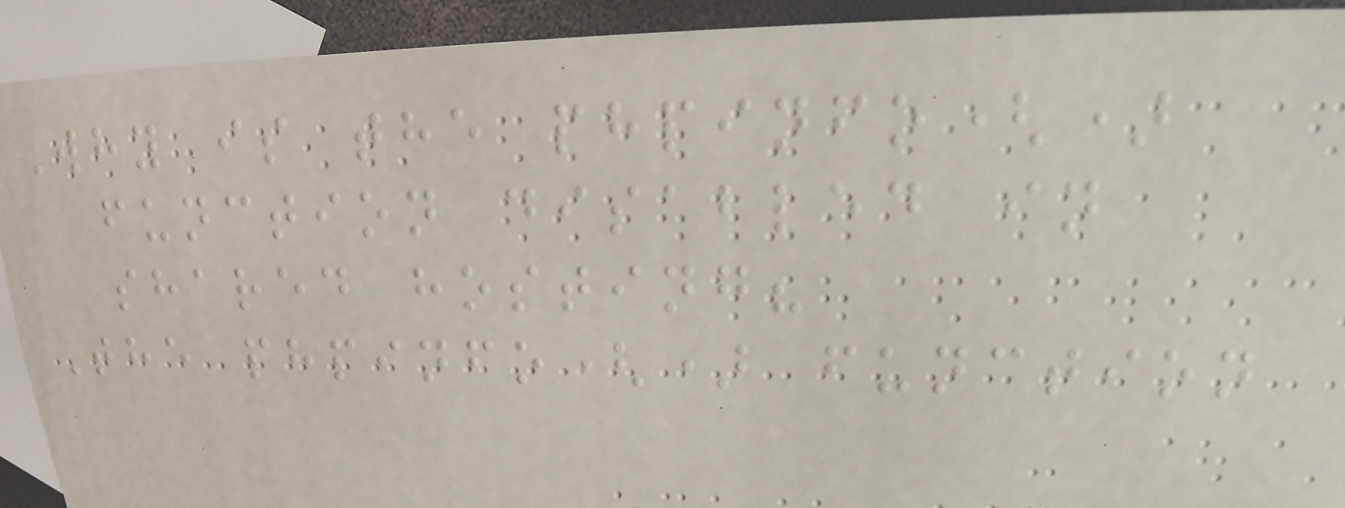Why is the phpinfo()
function disabled in
shared hosting?
The phpinfo() function
